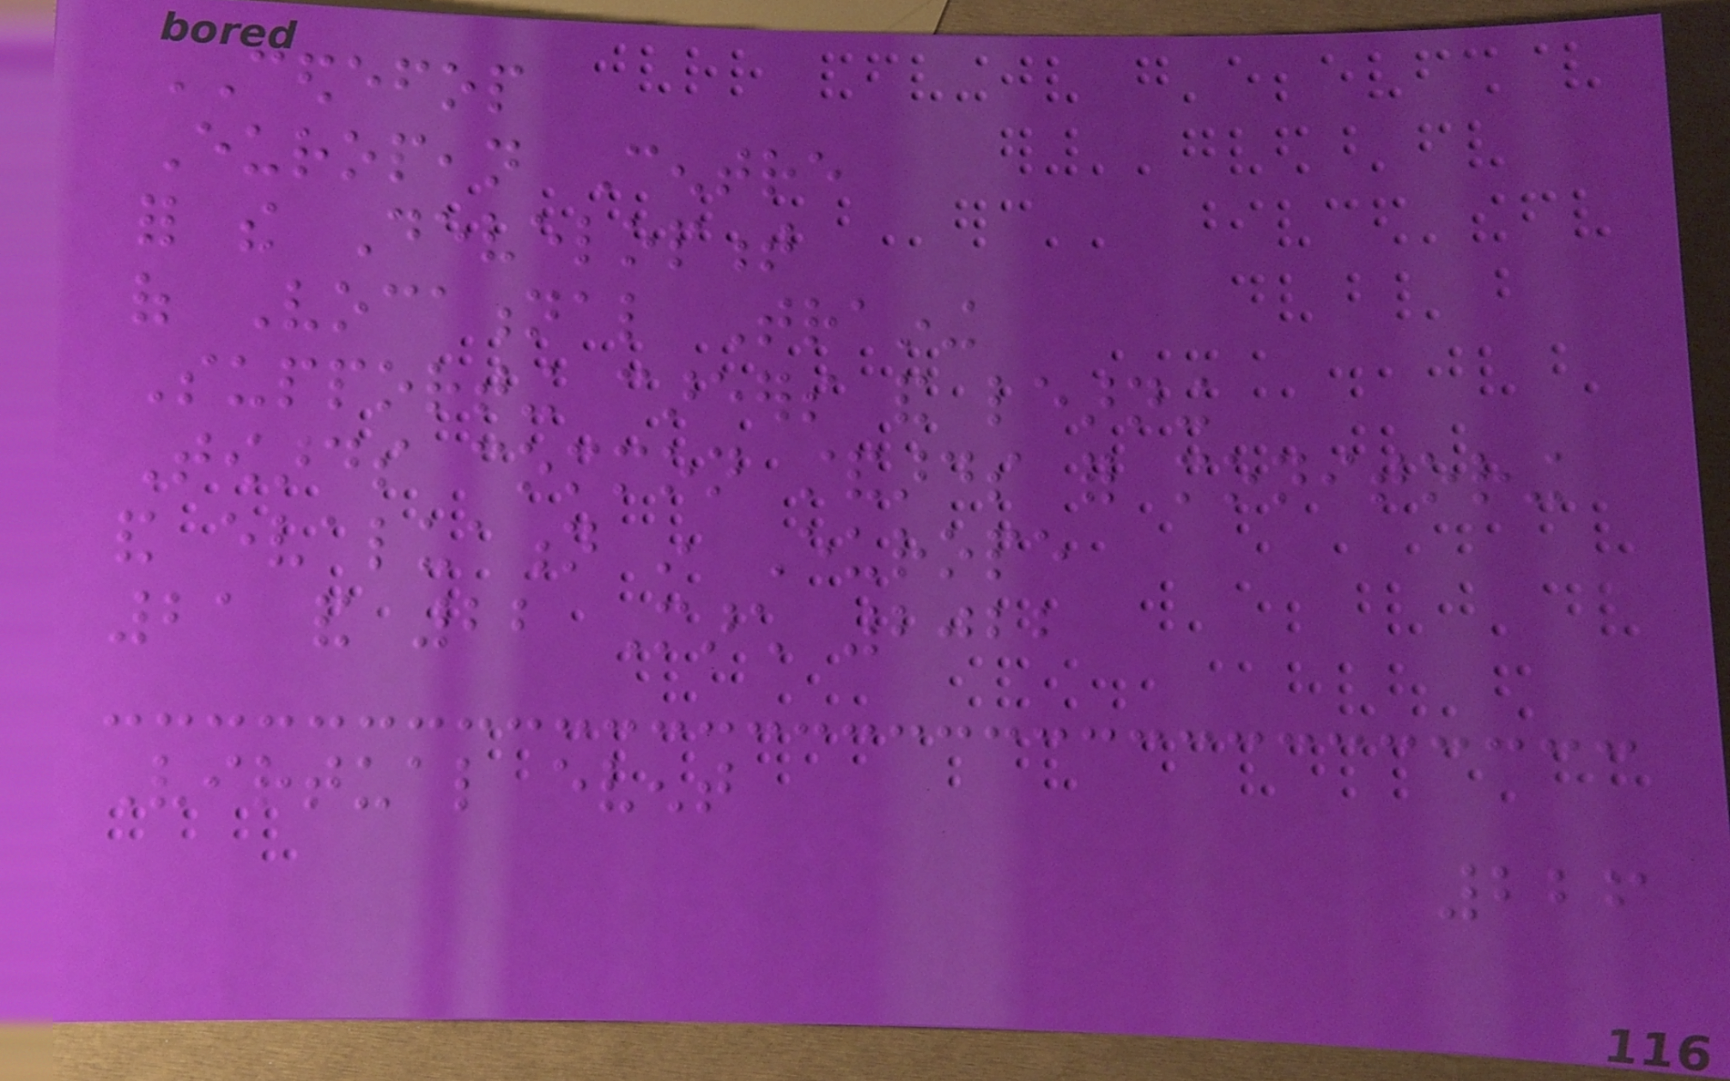CEDEFOP
European Centre
for the Development
of Vocational Training
Supporting careers and learning
Towards common standards for monitoring
and evaluation in Europe
21 and 22 March 2022
Virtual event
226
